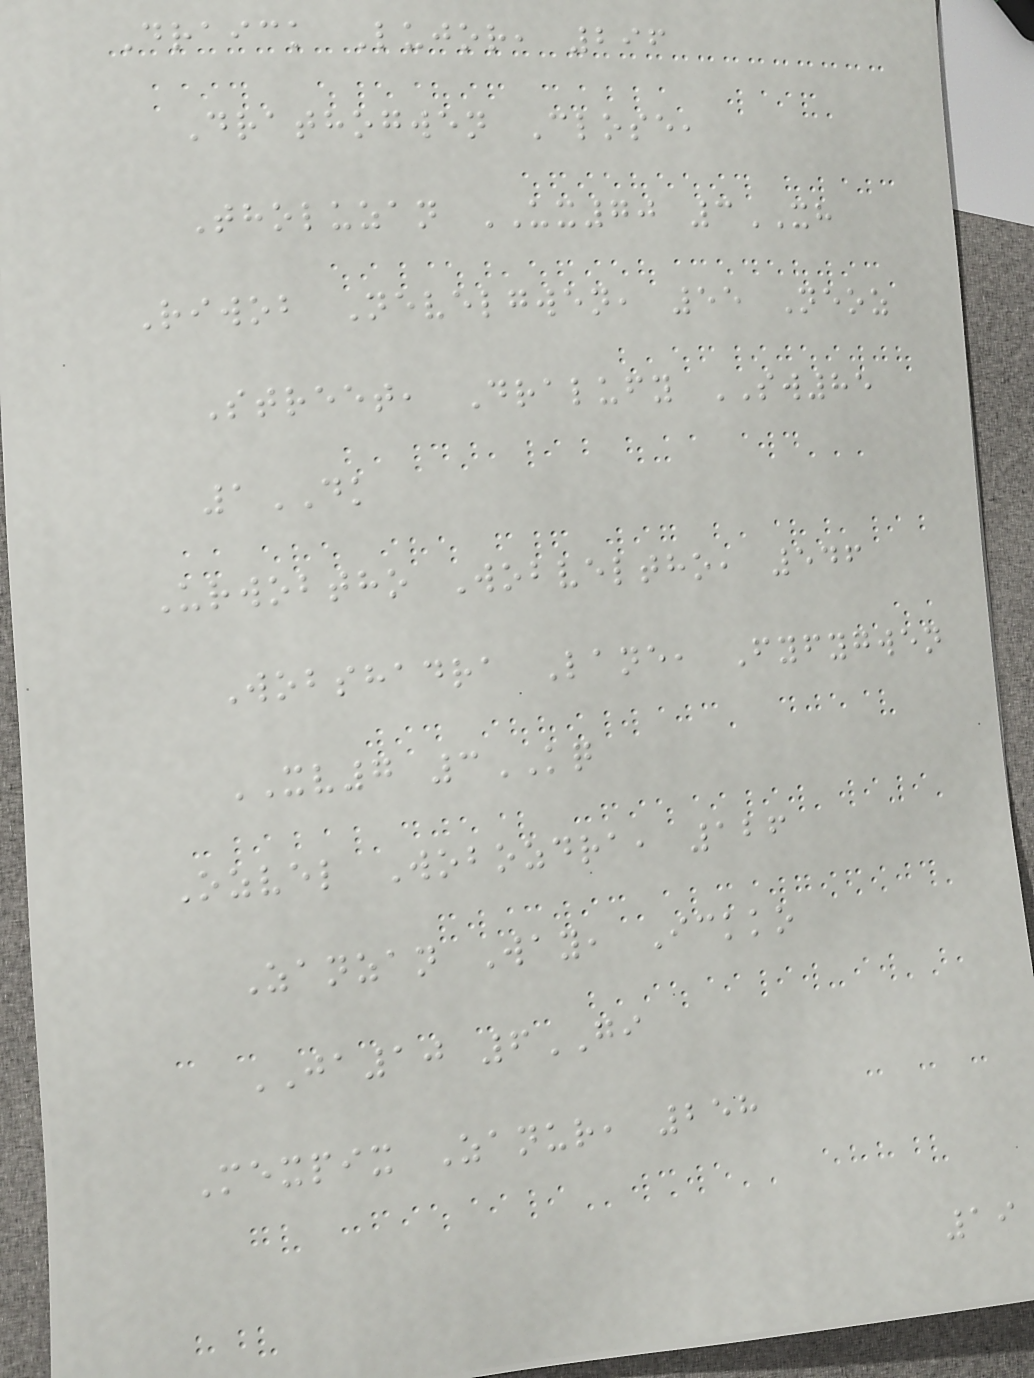Draick Lujor, 296
Drathogwen Close,
Tholuzan UX70 3XH
Riwob Nevelgwen, 55 Neoz
Street, Dralufy SW85
1DK
Urwobtho Wobveltho, 546
Wobshadra Lane, Fyfygwen
XV7 3KQ
Ozvel Wobozdra, 126
Zanzan Way, Ickko
JA10 6GI
Mexpix Zanur, 258
19
